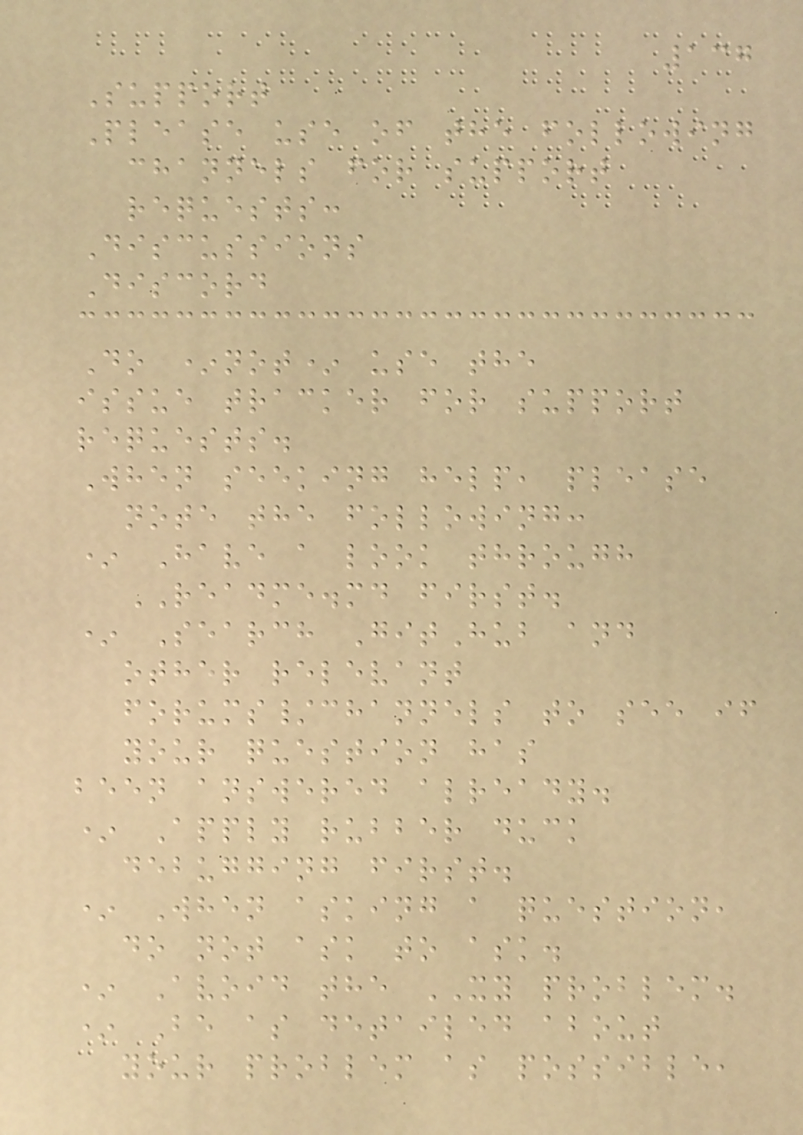137
Support
Please use of the following
channels for support
requests:
Discussions
Discord
Do *not* use the
issue tracker for support
requests.
When seeking help, please
note the following:
* Have a look through
README.md first.
* Search GitHub and
other relevant
forums/channels to see if
your question has
been answered already.
* Apply rubber duck
debugging first.
* When asking a question,
do not ask to ask.
* Avoid the XY problem.
* Be as detailed about
your problem as possible,
